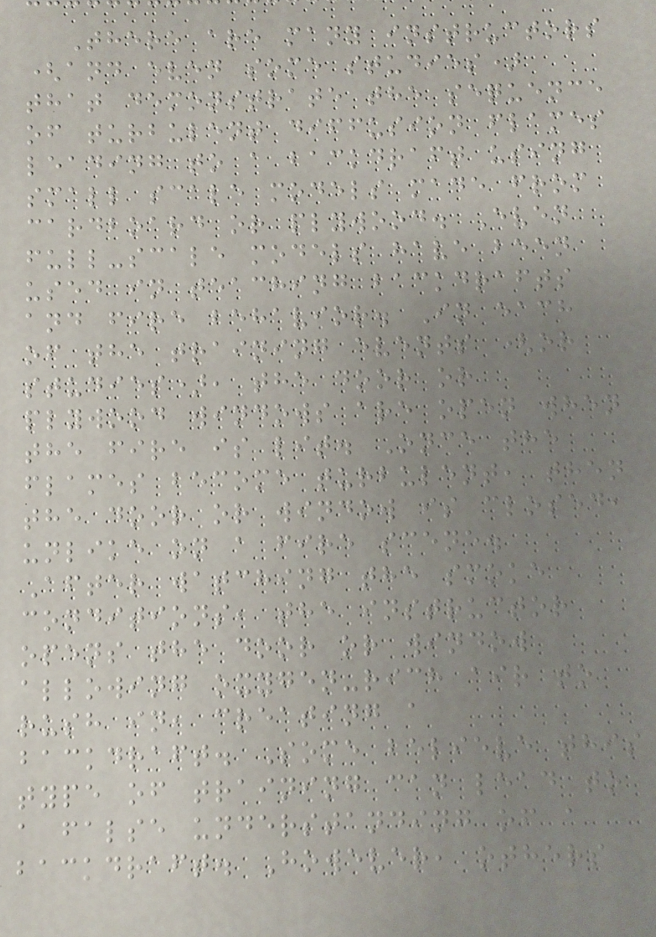There are many instructors
(and even some studies)
that demonstrate the sequence
of turbulent diffusion flames
leading to a backdraft using
small scale models made from
cardboard or plywood. Even
full-scale models have been
used in teaching backdrafts
and fire behavior. In each
of the training events (or
studies), the door or
plywood windows are open when
the fire is lit. Once the
flames become turbulent, then
the door or window is closed,
unlike on a fire scene.
After watching the smoke
conditions, the instructor
opens the door or window
allowing oxygen-rich air to
rush in, creating a
backdraft. Some believe this
type of training can lead to
a false understanding of a
backdraft. However, others
